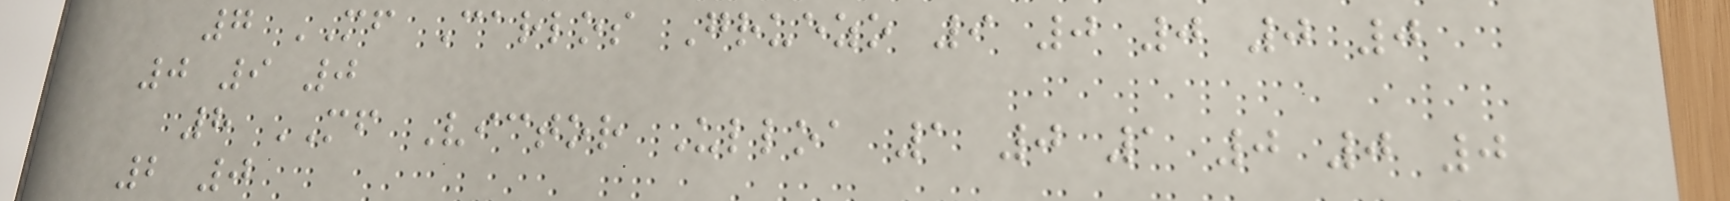7 MF Carlos Gruezo 9 0 0 0 0
0 9 0
8 MF Victor Ulloa 1 0 1 0 0 0
2 0
